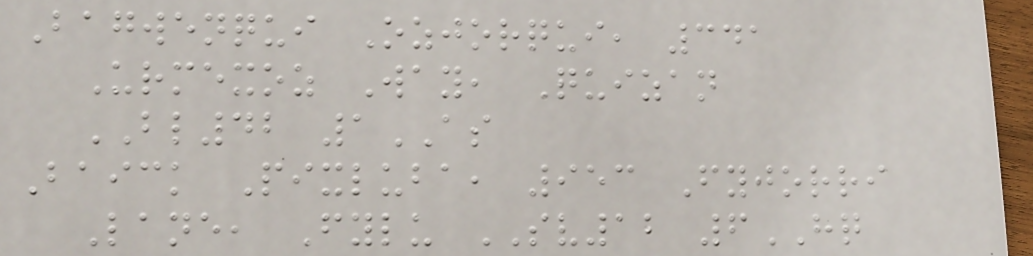Bagwenqui Ozjorqui, 341
Urmexoz Way, Quizan
BL42 1AS
Baick Pixluba, 953 Fyjorri
Lane, Fylu SV12 6HQ
